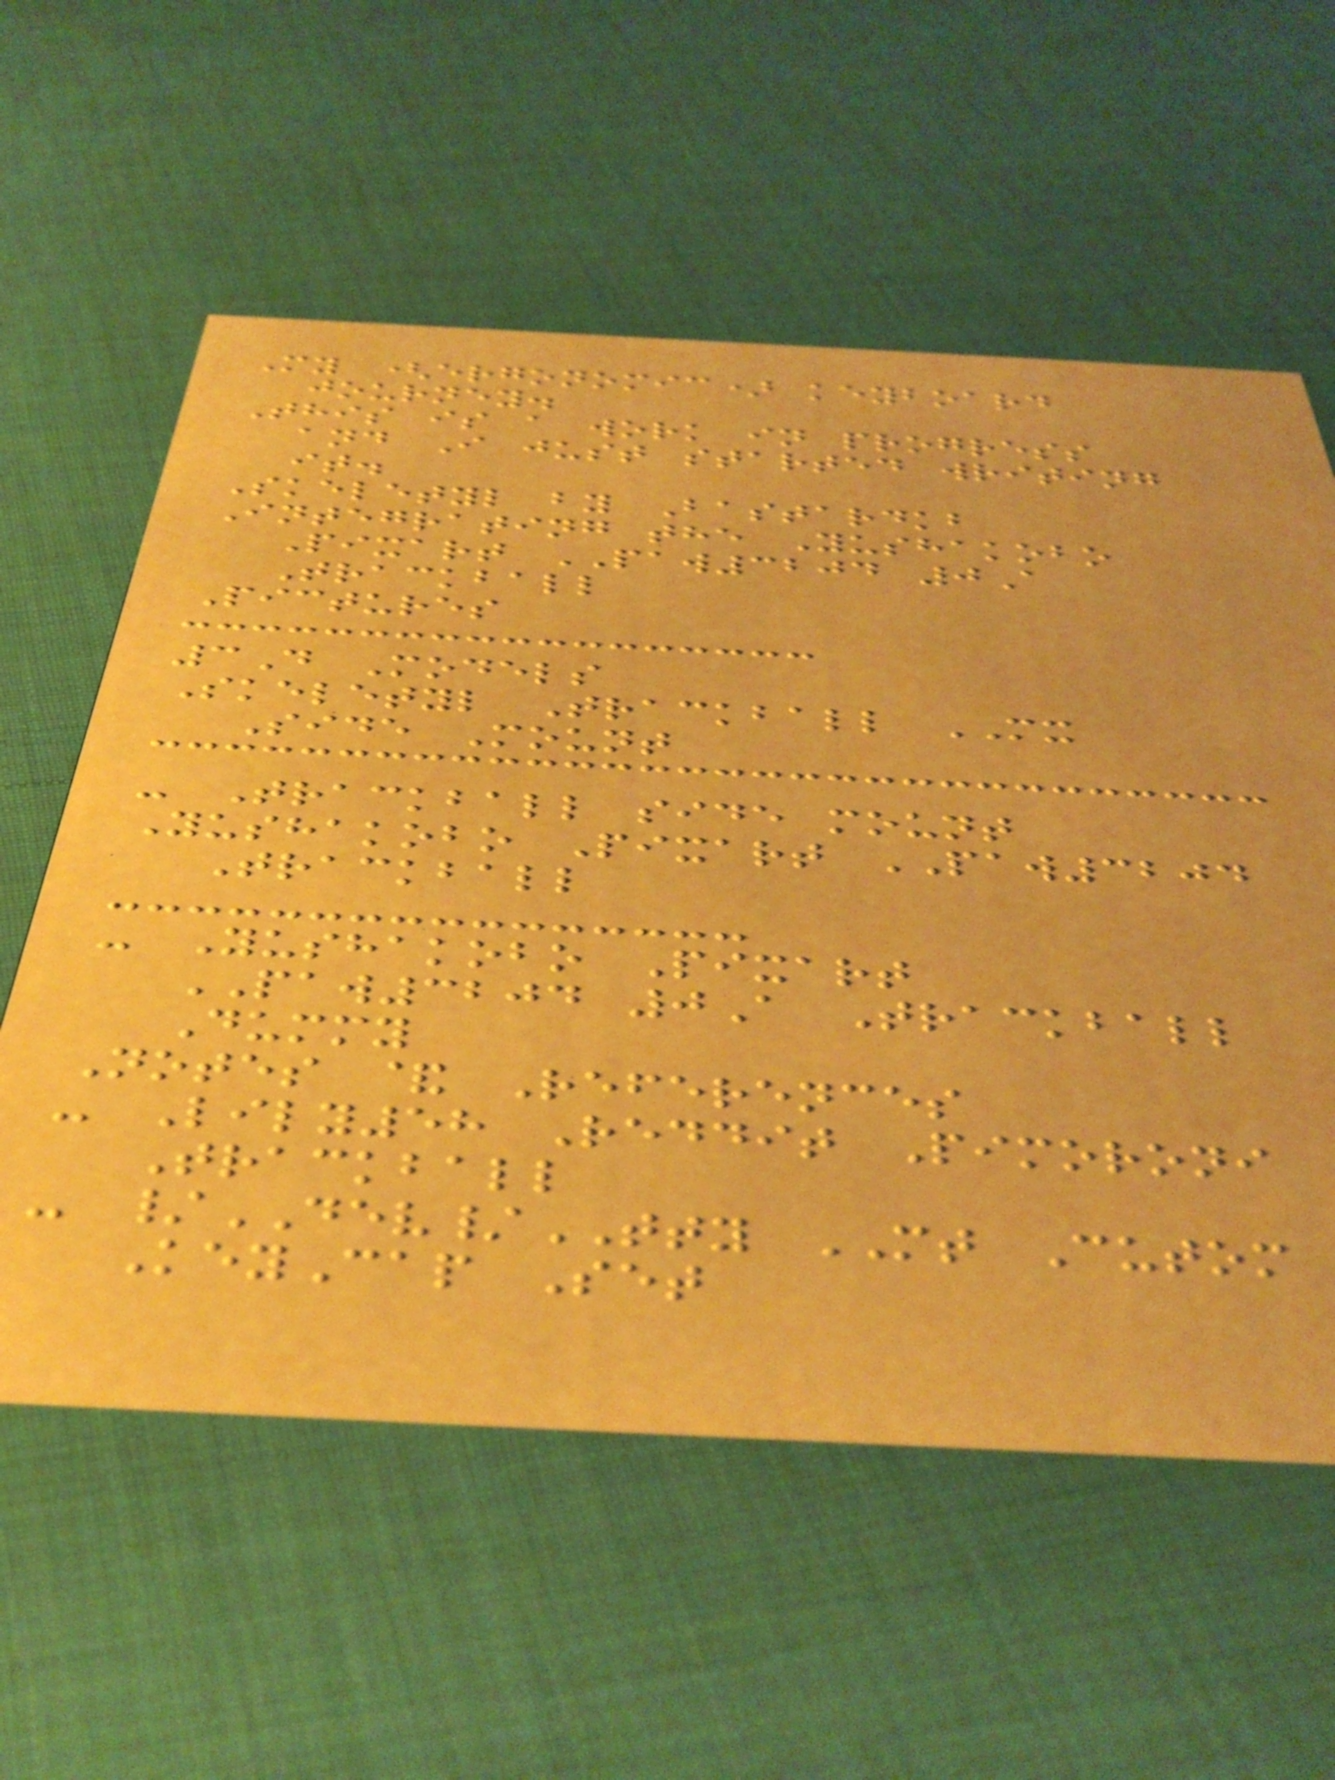My (ergonomic) keyboard
journey.
This is a work in progress
and I just started writing
it.
Skeletyl by Bastardkb
Integrating the Yushakobo
Pixart PAW3204 0A
Trackball
Pictures
3D Models
Skeletyl Trackball MX
Side Mount
- Trackball side mount
Yushakobo Pixart PAW3204
Trackball
- Yushakobo Pixart
PAW3204 0A Trackball
Dummy
Notes & References
- Lily58 Reddit Pimoroni
Trackball
- /DEV/TTY MT Cutom
KeyCap Set
